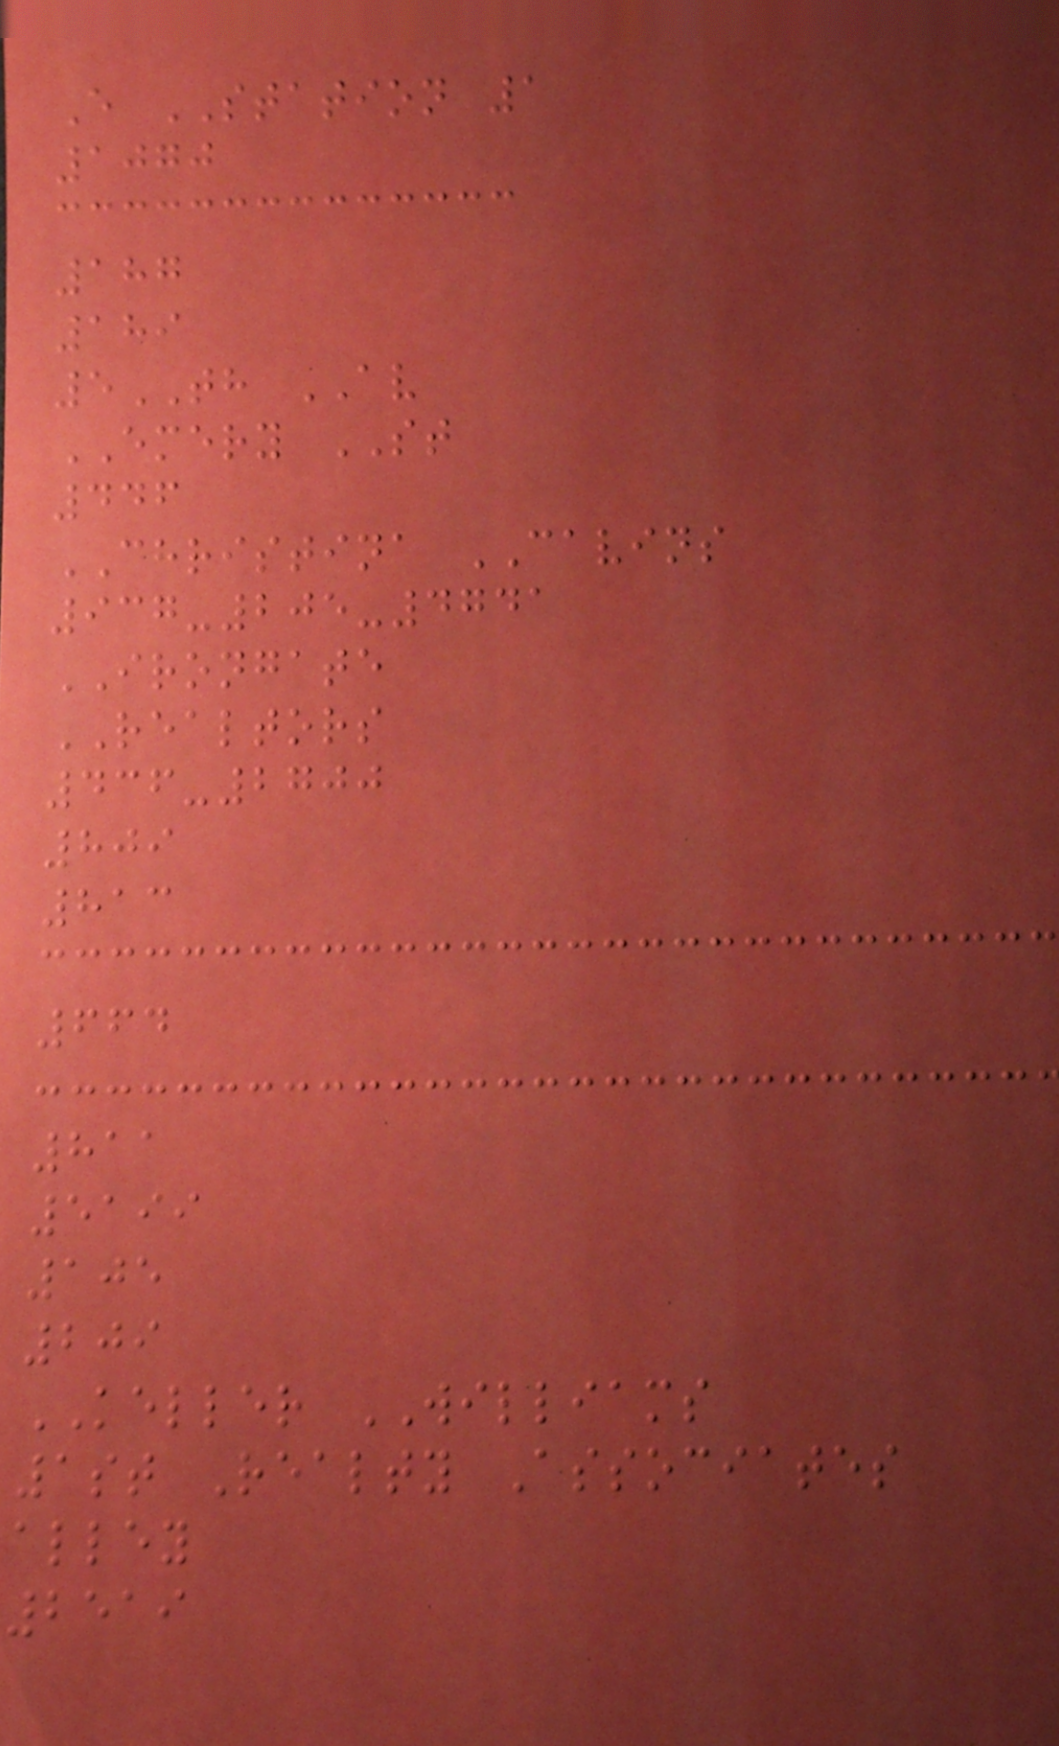E STATION 1
1070
187
189
5TH AV
EMERY ST
446
CHRISTINA CAVINS
937-205-4741
IRONGATE
REALTORS
436-2700
809
813
664
811
5199
105
209
KELLER WILLIAMS
1st Realty Associates
alley
2519
